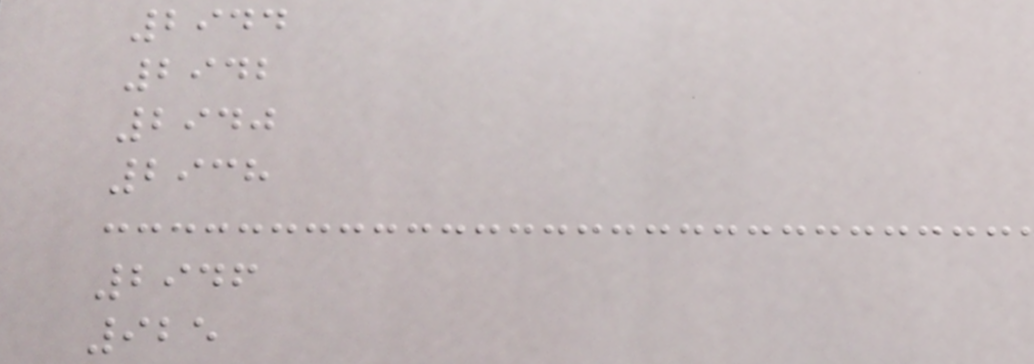2944
2942
2940
2938
2946
925
